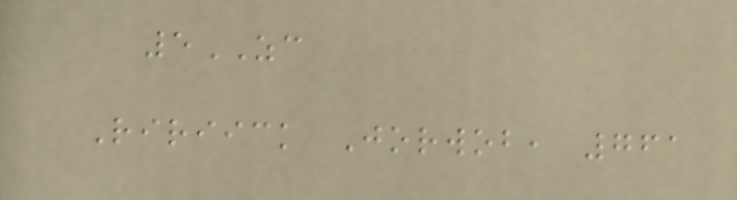5ZC
Ririick Jorwob, 761
